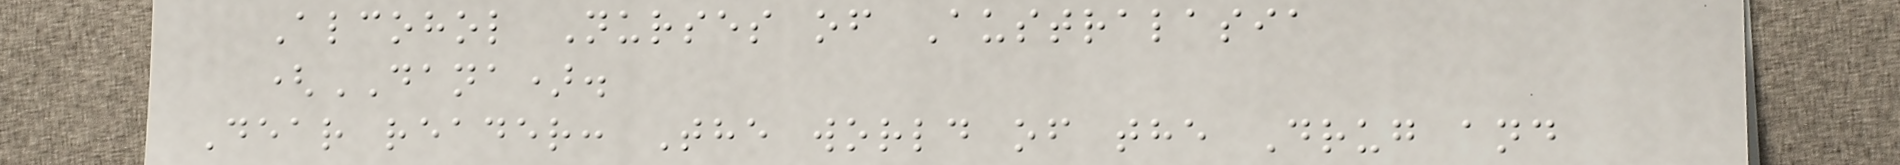Alcohol Nurses of Australasia
(DANA).
Dear reader: The world of the Drug and
